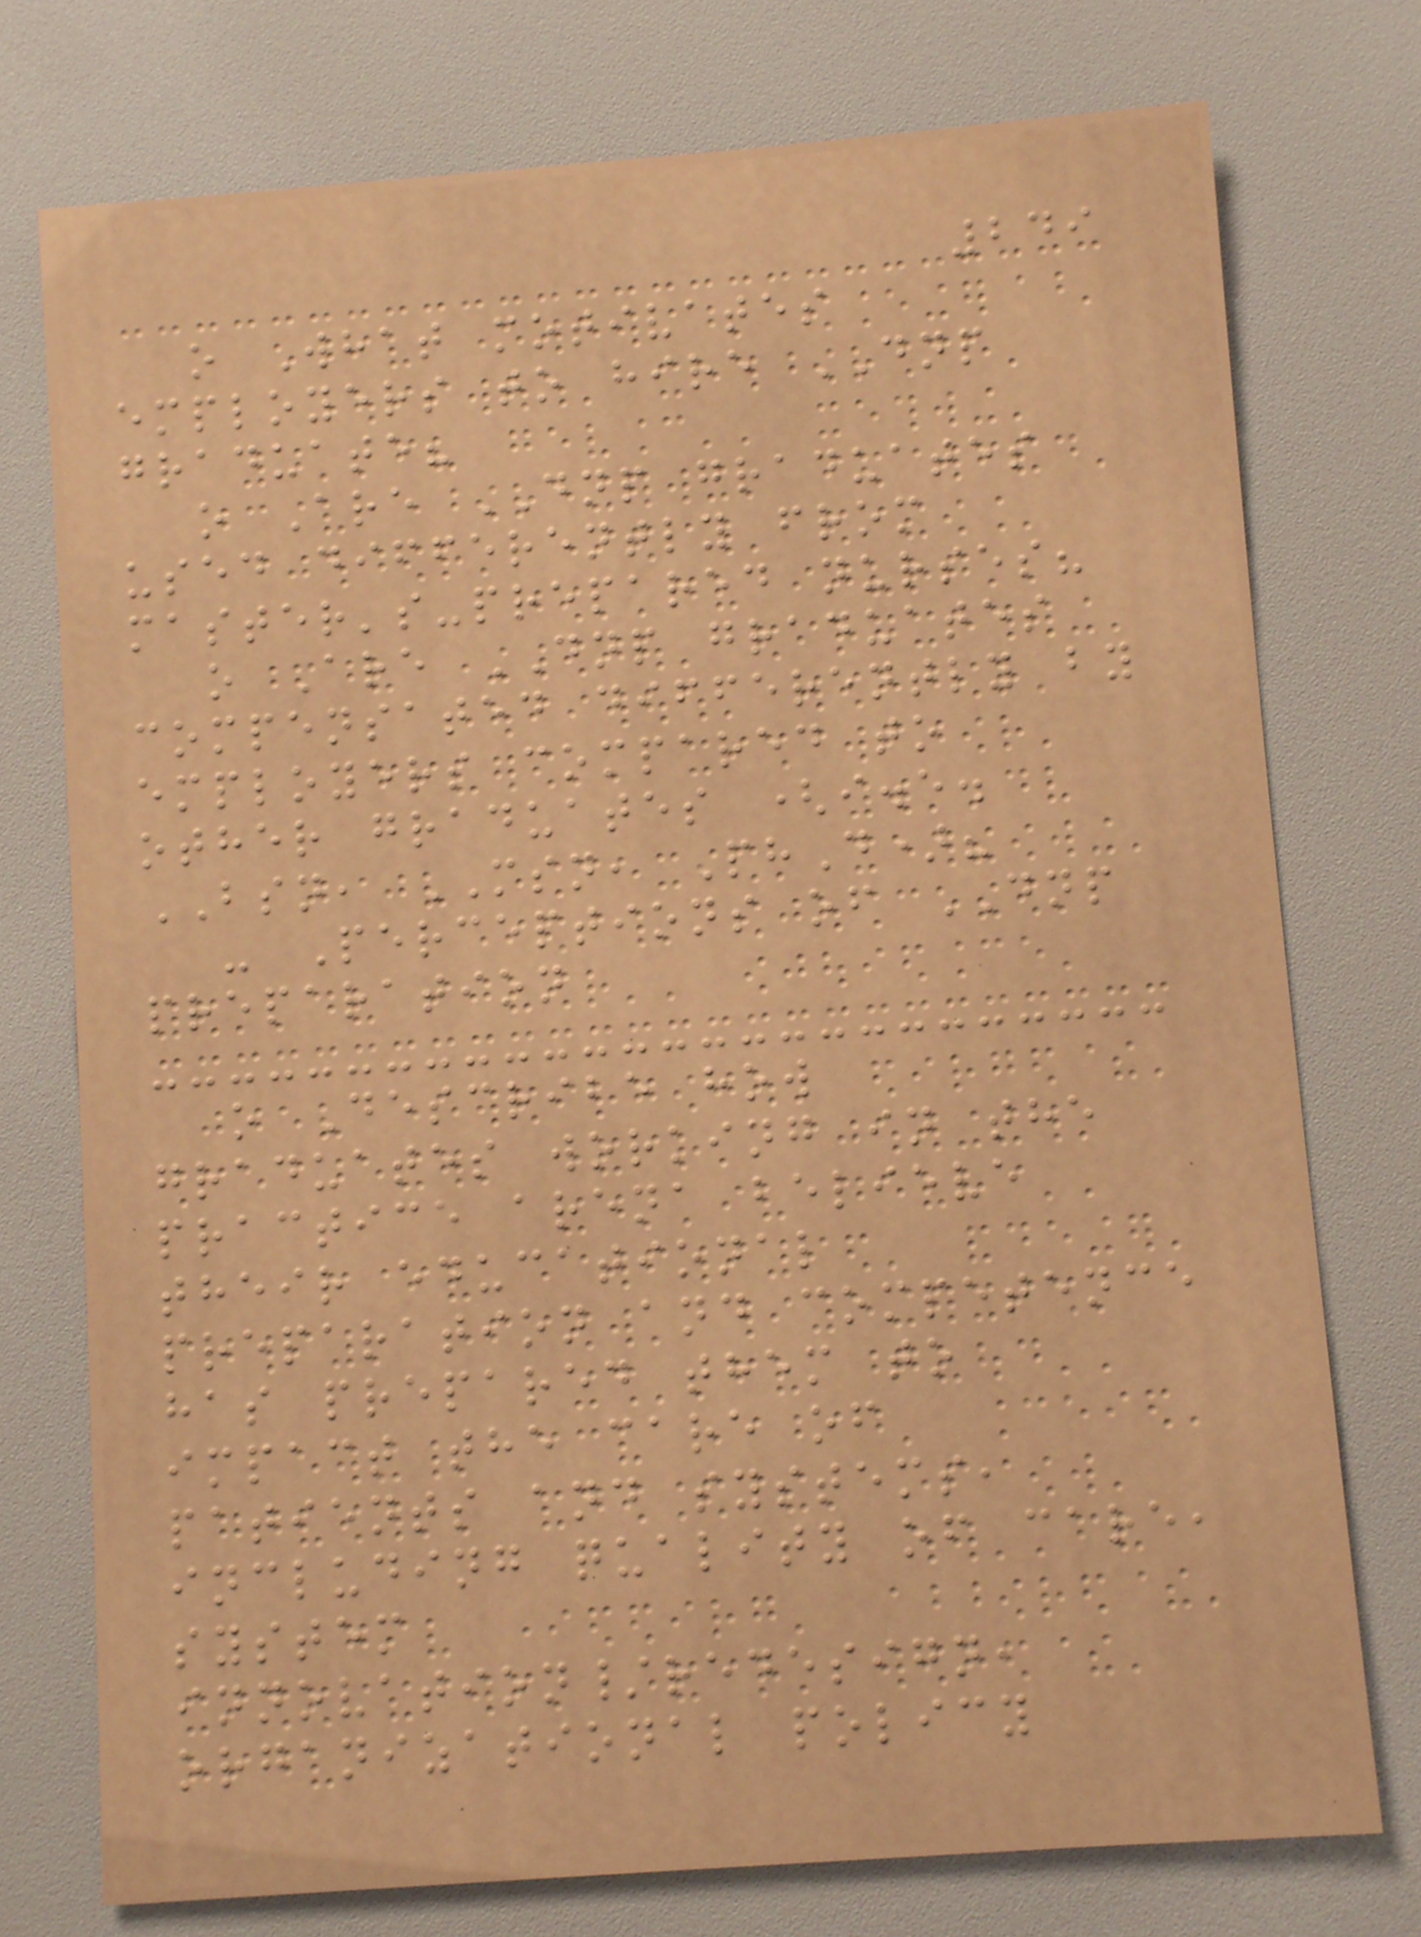249
o What motivates
employers to hire DNP
graduate?
o Are DNP graduates
used differently from
master's-prepared nurses?
o Are DNP graduates
compensated differently by
employers compared to
other graduates (i.e.
BSN, MSN, PhD)?
- Perceptions of DNP
preparation
o Describe how
graduates working in the
practice arena believe
their educational
preparation and competence
has prepared them to
impact the care of
patients and systems,
including quality of care,
system
innovation/redesign,
organizational policy
